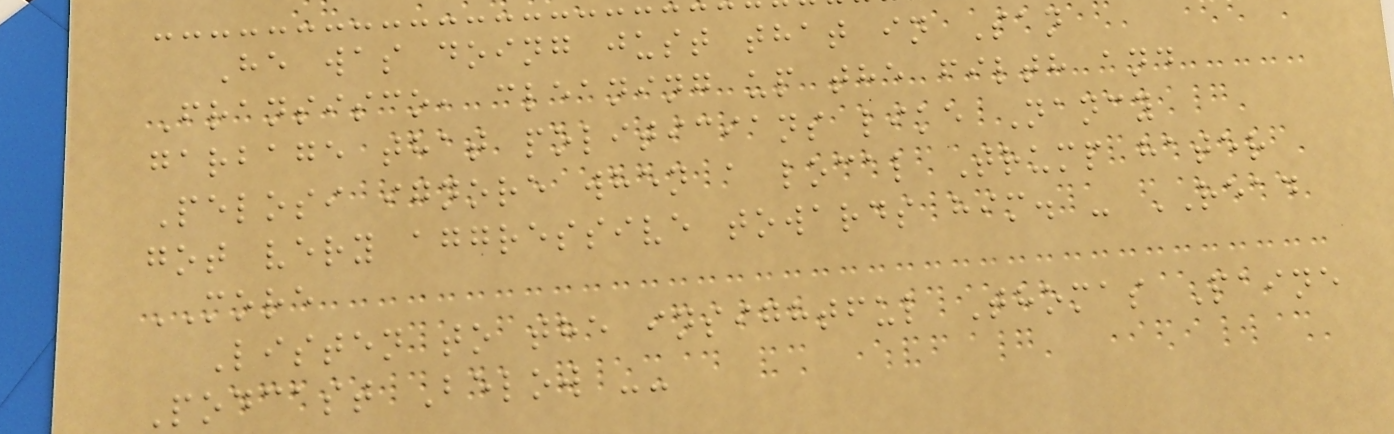He was doing just that in San
Fransisco, cleaning up the filth and
garbage that politicians like Nancy
Pelosi ignore when a local Trump hater
got very aggressive towards him. - READ
MORE
Listen to the insightful Thomas Paine
Podcast Below --
